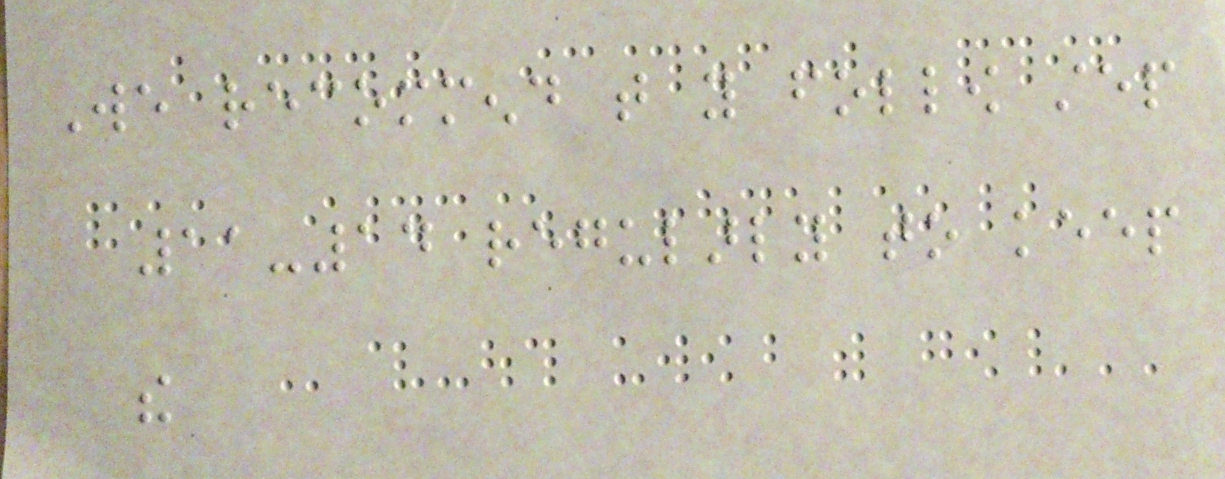We recommend that you follow step
11-14 regularly to keep
the
